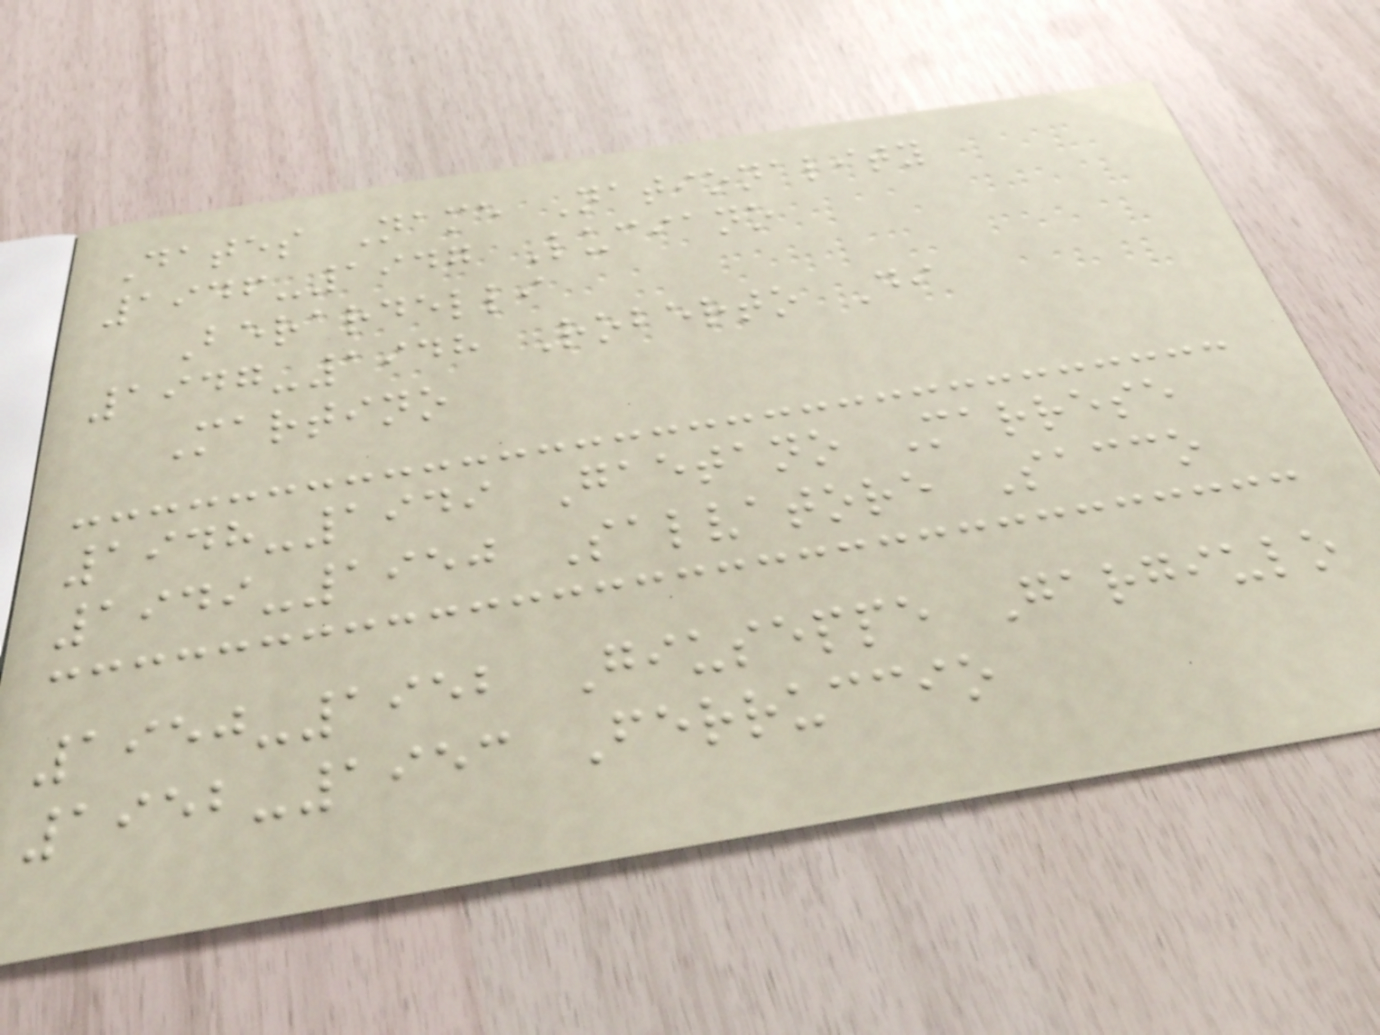Dates Name Nationality
1946-1947 Luciano
Berardelli
1947-1948 Roberto Di
Martino
1948-1949 Gaetano Marrese
1949-1950 Salvatore Sacco
1950-1952 Giuseppe Gargiulo
1952-1953 Ferruccio
